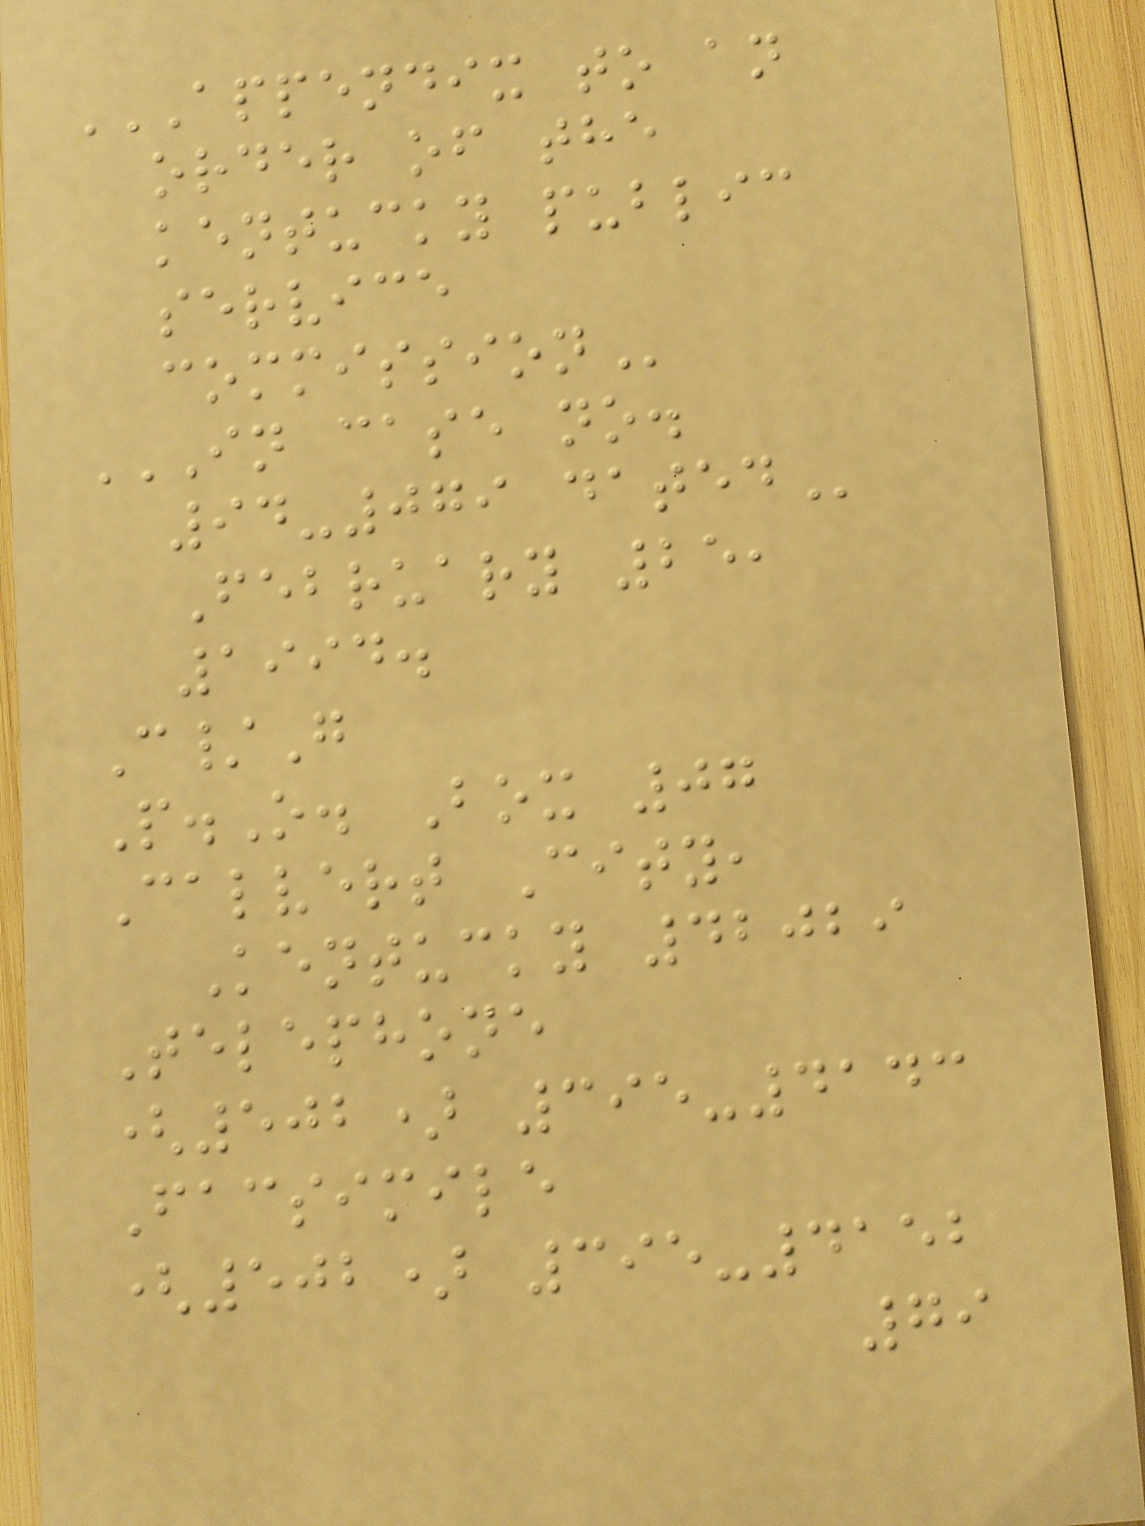APPENDIX TO AN
ORDER OF THE
KENTUCKY PUBLIC
SERVICE
COMMISSION
IN CASE NO.
94-079 DATED
February 25,
1994.
C/G
P.O. Box 07
Calvert City,
Kentucky 42029
Telephone
(502) 395-4143
Facsimile
(502) 395-4152
79
